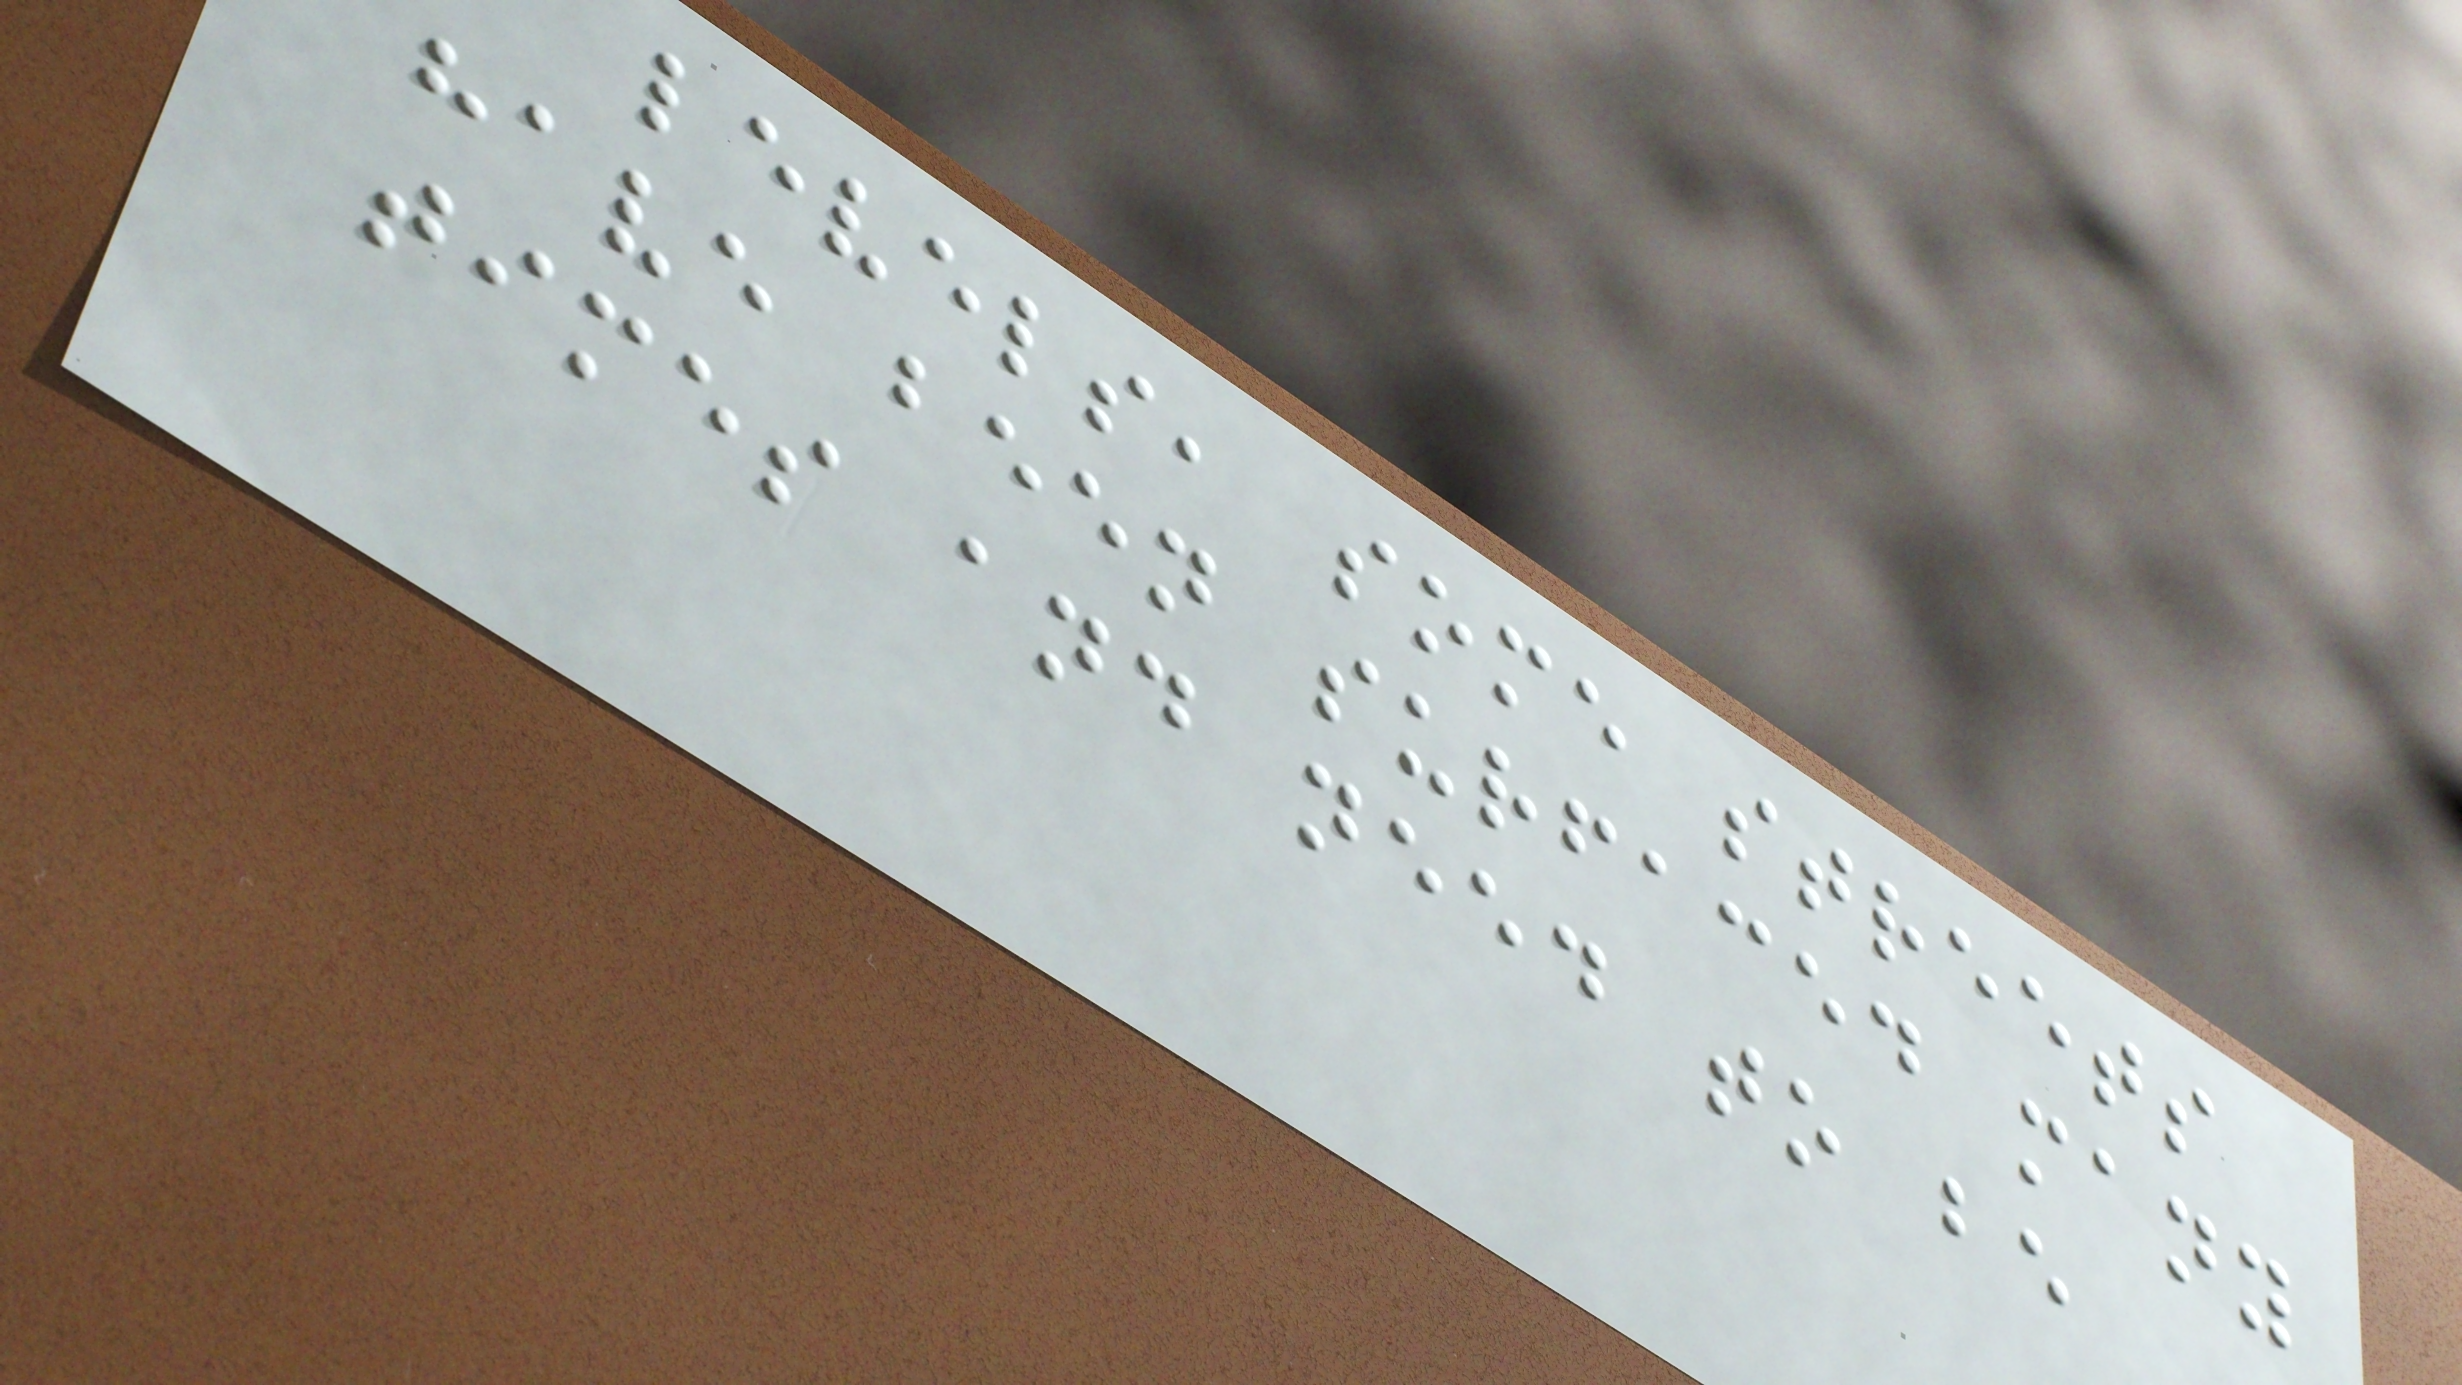levels, some streets
have been surfaced many
times and need to be
